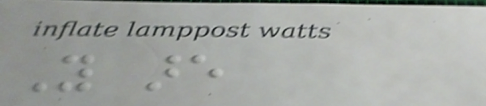You are
